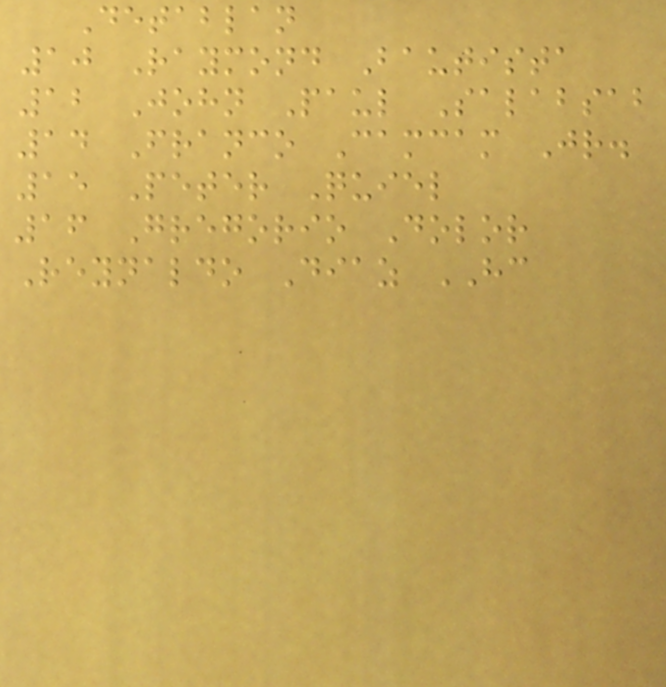Detablan
10 Raymond Bautista
12 John Paul Salabsab
14 Franco Camcam Jr.
15 Peter Quiel
16 Gregorio Dolor
Reynaldo Diaz HC
